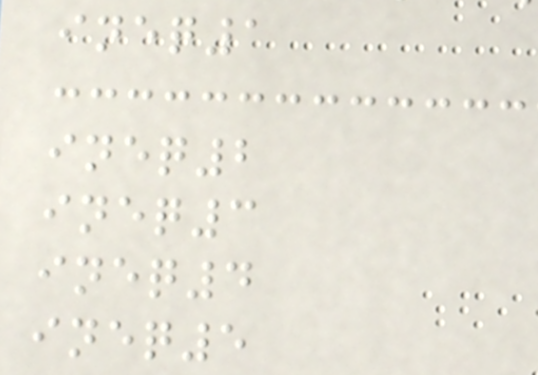ineq1
ineq2
ineq3
ineq4
ineq5
